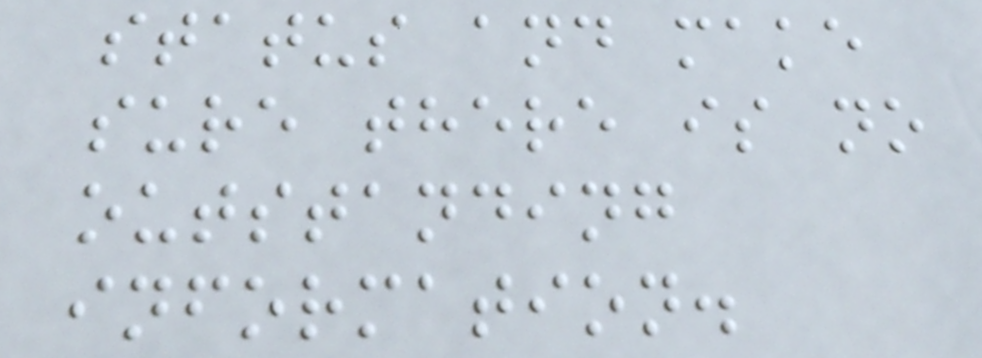status and make
sure there is no
outstanding
information.
